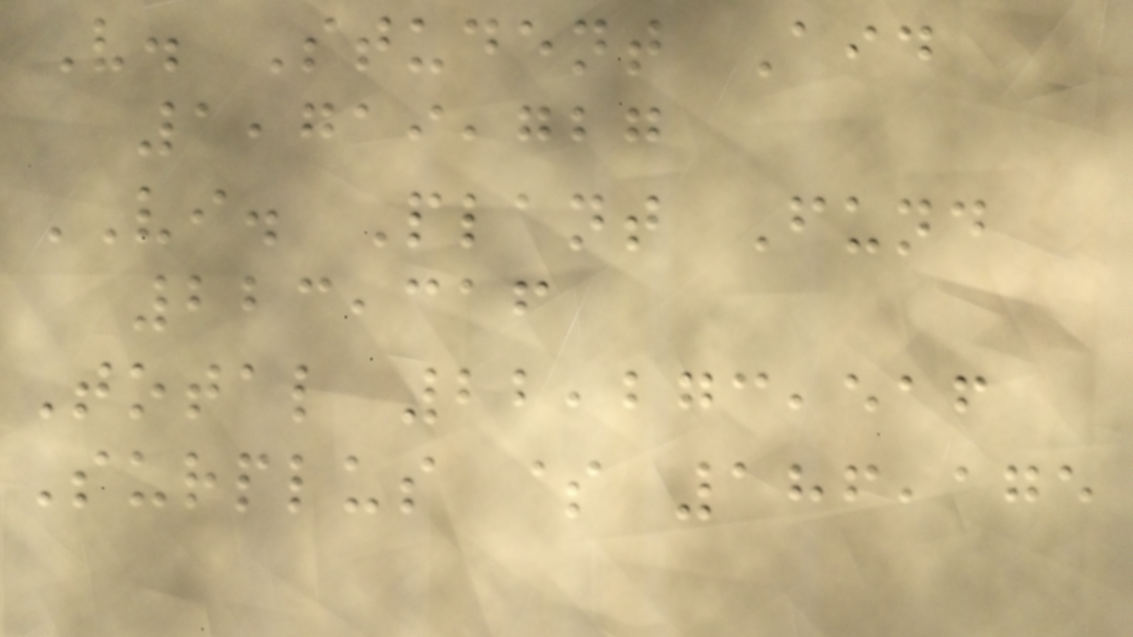V. Student Aid
1,719,727
VI. Plant Fund
223,316
Total 22,273,516
Surplus $ 186,175
